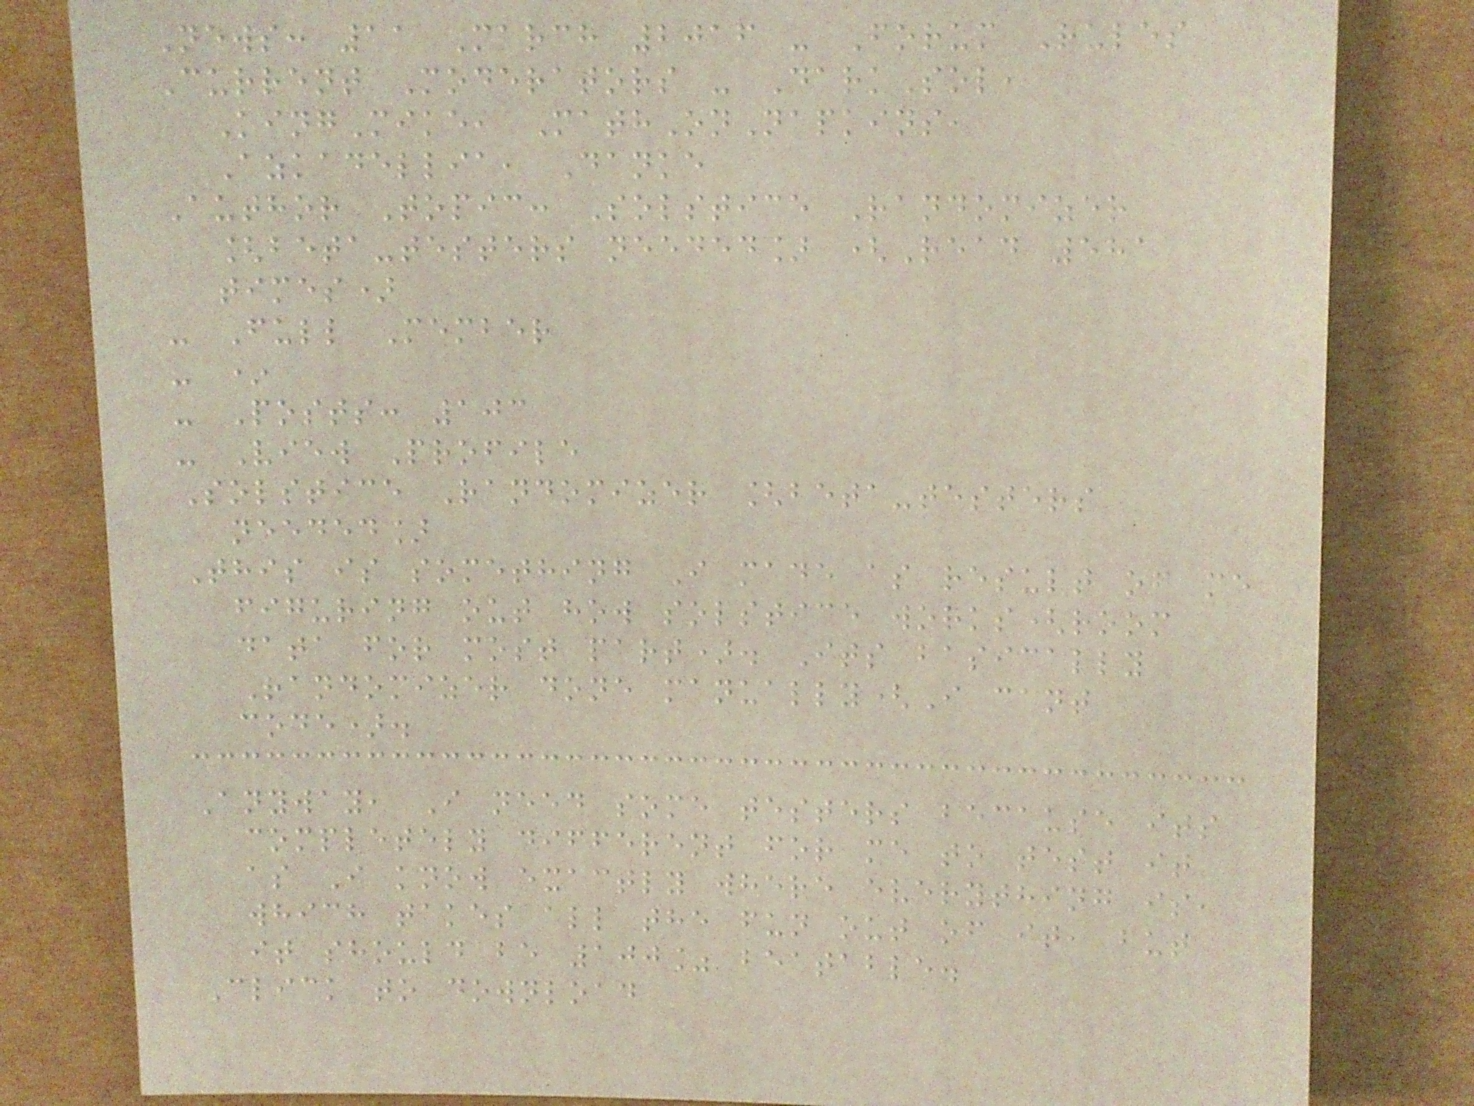News: 11 March 2016 - Forum Rules
Current Moderators - DarkSol,
KingMike, MathOnNapkins,
Azkadellia, Danke
Author Topic: Solstice Randomizer
[beta-testers needed] (Read 581
times)
- Full Member
- *
- Posts: 103
- View Profile
Solstice Randomizer [beta-testers
needed]
This is something I made as result of me
figuring out how solstice works(room
data for most part). Its basically
Randomizer done manually(I cant
code).
Anyway, I need some testers because its
completely different for me to test it
as I know exactly where everything is,
which takes all the fun out of it, but
it should be 100% beatable.
Click to download
